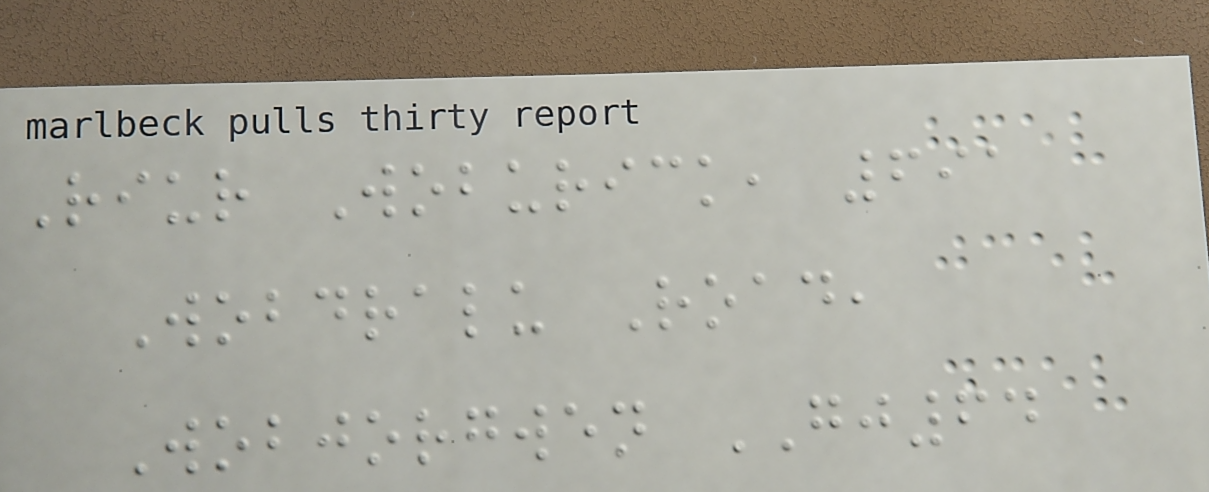Riur Woburick, 691
Wobdralu Road,
Wobjorgwen GJ64
